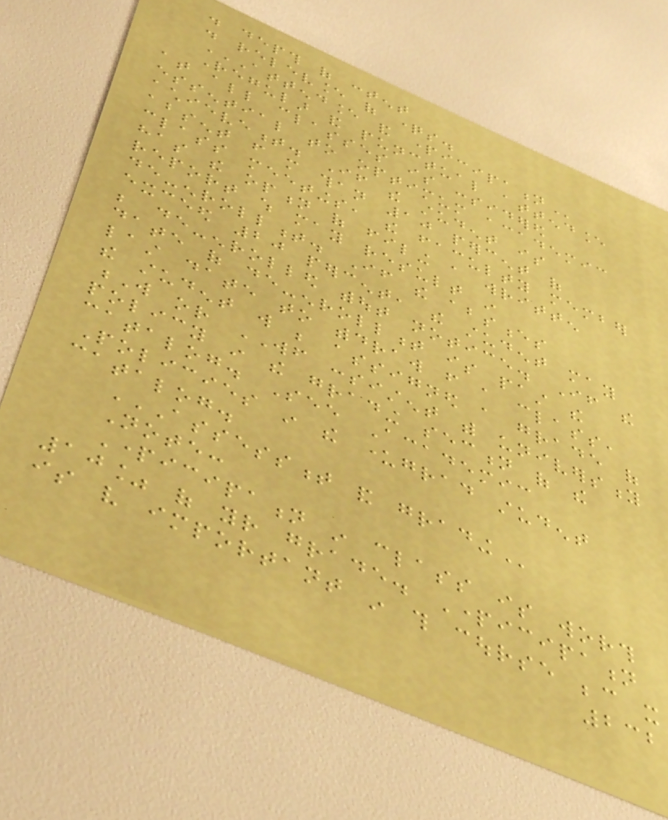. depth of content
. relevance of questions.
ATTENDANCE AND PARTICIPATION
Regular and punctual attendance
at all classes is considered
essential to optimum academic
achievement. If the student is
absent from more than 10 percent of
class meetings, the faculty member
has the option of filing a written
report which may result in
de-enrollment. If the absences
exceed 20 percent, the student may
be de-enrolled without notice. If the
date of de-enrollment is past the
last date to withdraw from a class,
the student will be assigned a grade of
W or WF consistent with university
policy in the grading section of the
catalog. See Academic
Policies in the undergrad student
catalog.
ASSESSMENT AND GRADING
Note:
Participation in class is worth
10% of your grade. Participation
is very important in this course because it
232
